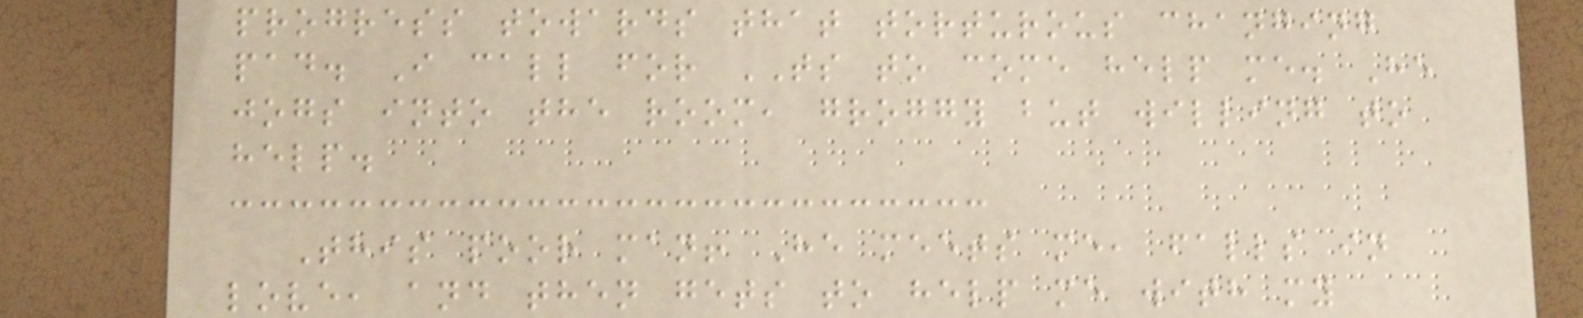progress towards that torturous changing
pad. I call for TS to come help me. He
jogs into the room, groggy but willing to
help.
This poor man! He meets me, falls in
love, and then gets to help me with my
